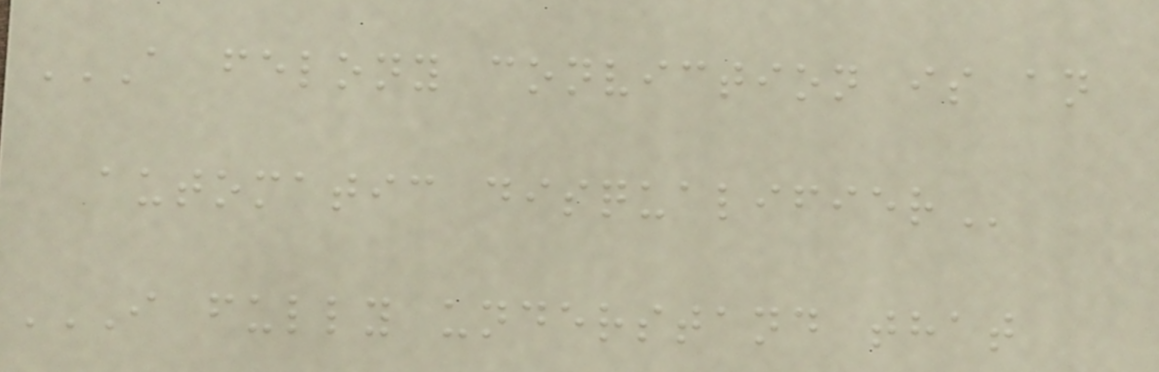A FELONY CONVICTION IS AN
AUTOMATIC DISQUALIFIER
I FULLY UNDERSTAND THAT
